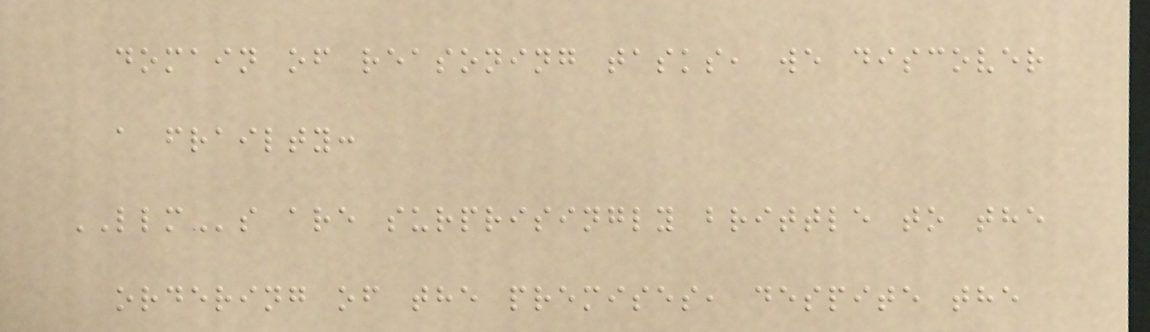domain of reasoning tasks, we discover
a frailty:
LLMs are surprisingly brittle to the
ordering of the premises, despite the
